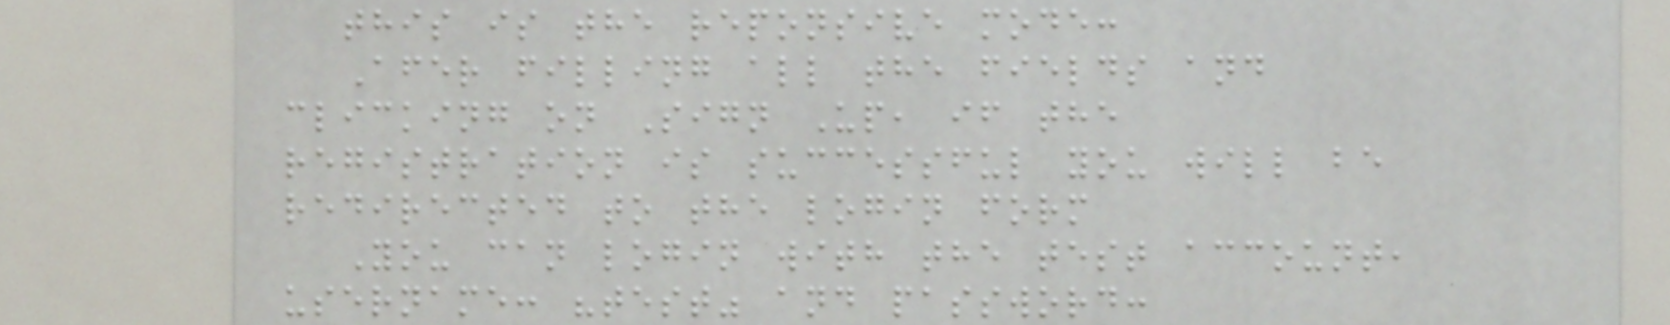this is the reponsive mode:
Afer filling all the fields and
clicking on Sign Up, if the
registration is successful you will be
redirected to the login form
You can login with the test account,
username: "test" and password:
